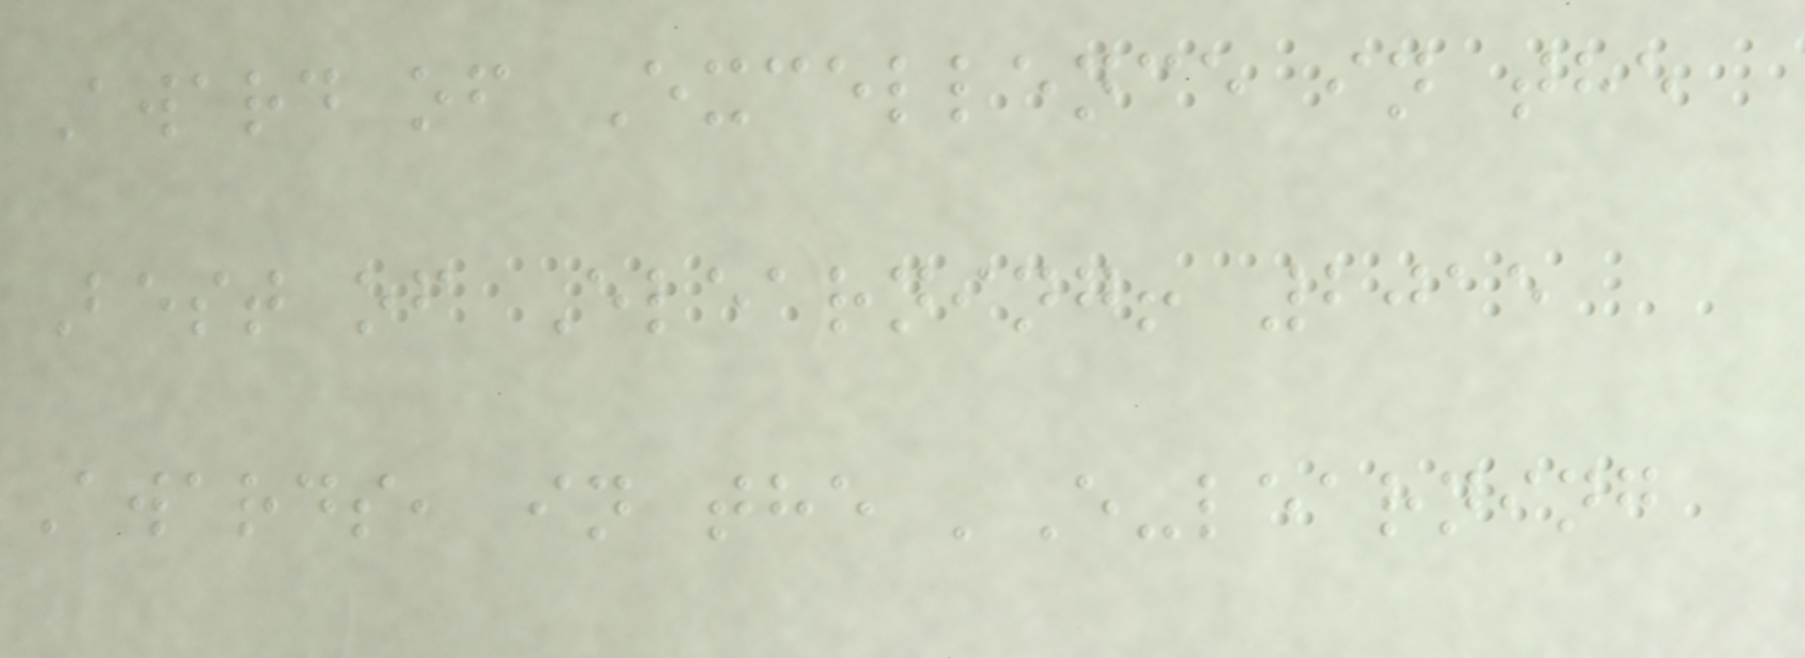Award of Excellence in the
Best of Elearning! 2015
Awards, in the 'E-learning
